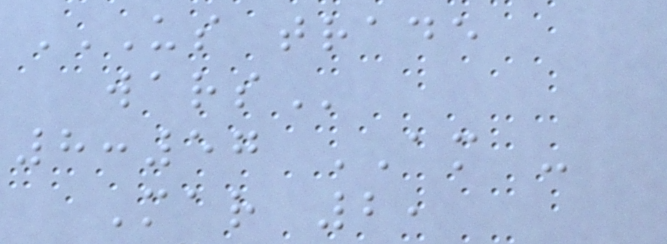US TRADE
WARS
8:57 AM -
Mar 2,
